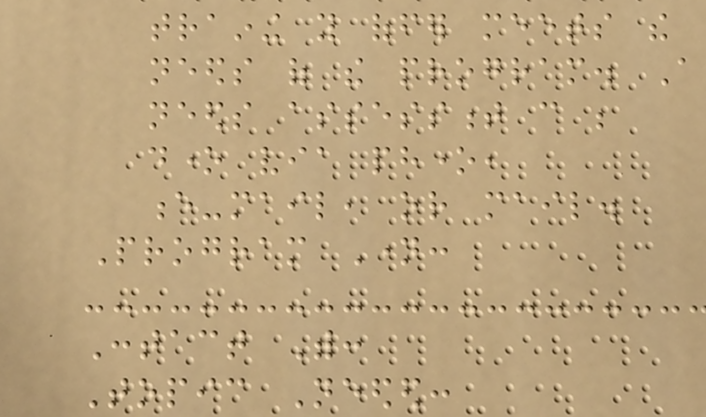training you offer meets the
needs of the program. A
needs assessment can be
done via phone,
e-mail, or mail.
Program Name:
Contact With:
Topic Needed:
